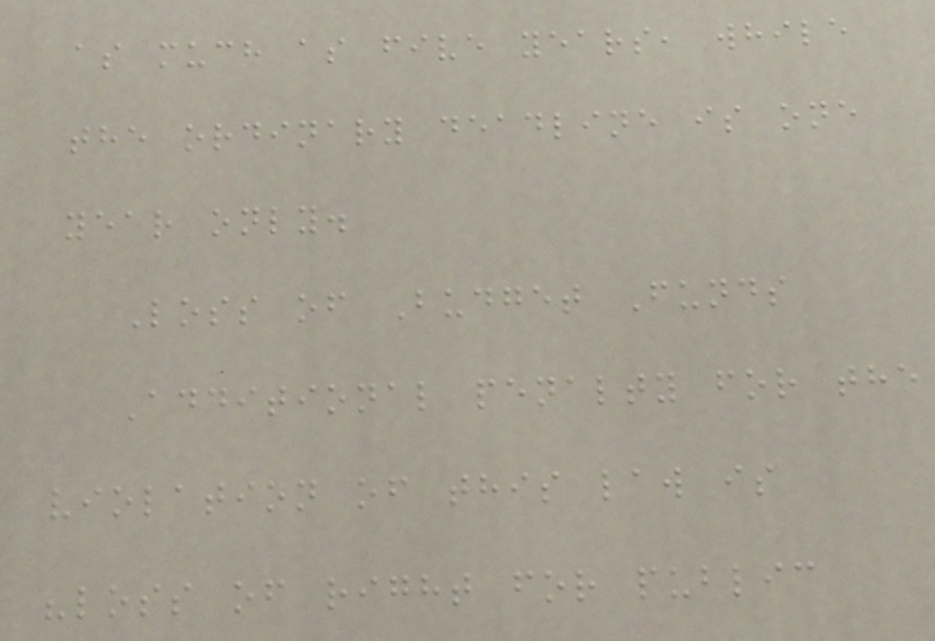as much as five years, while
the ordinary deadline is one
year only.
Loss of Budget Funds
Additional penalty for the
violation of this law is
"loss of right for public
